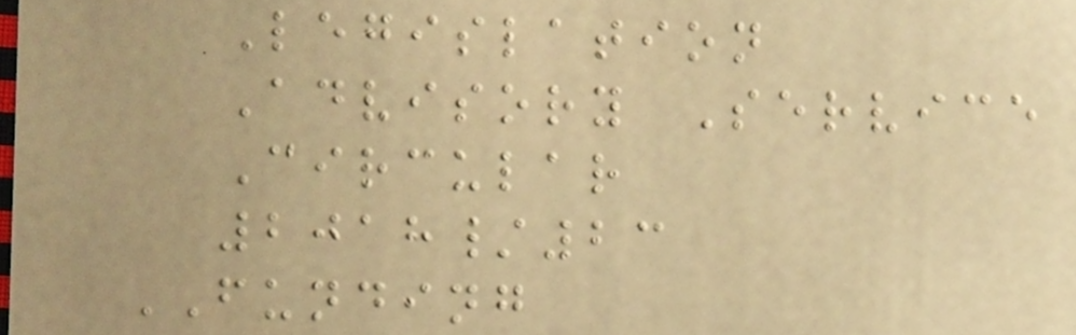Legislation
Advisory Service
Circular
2018/23
FUNDING
